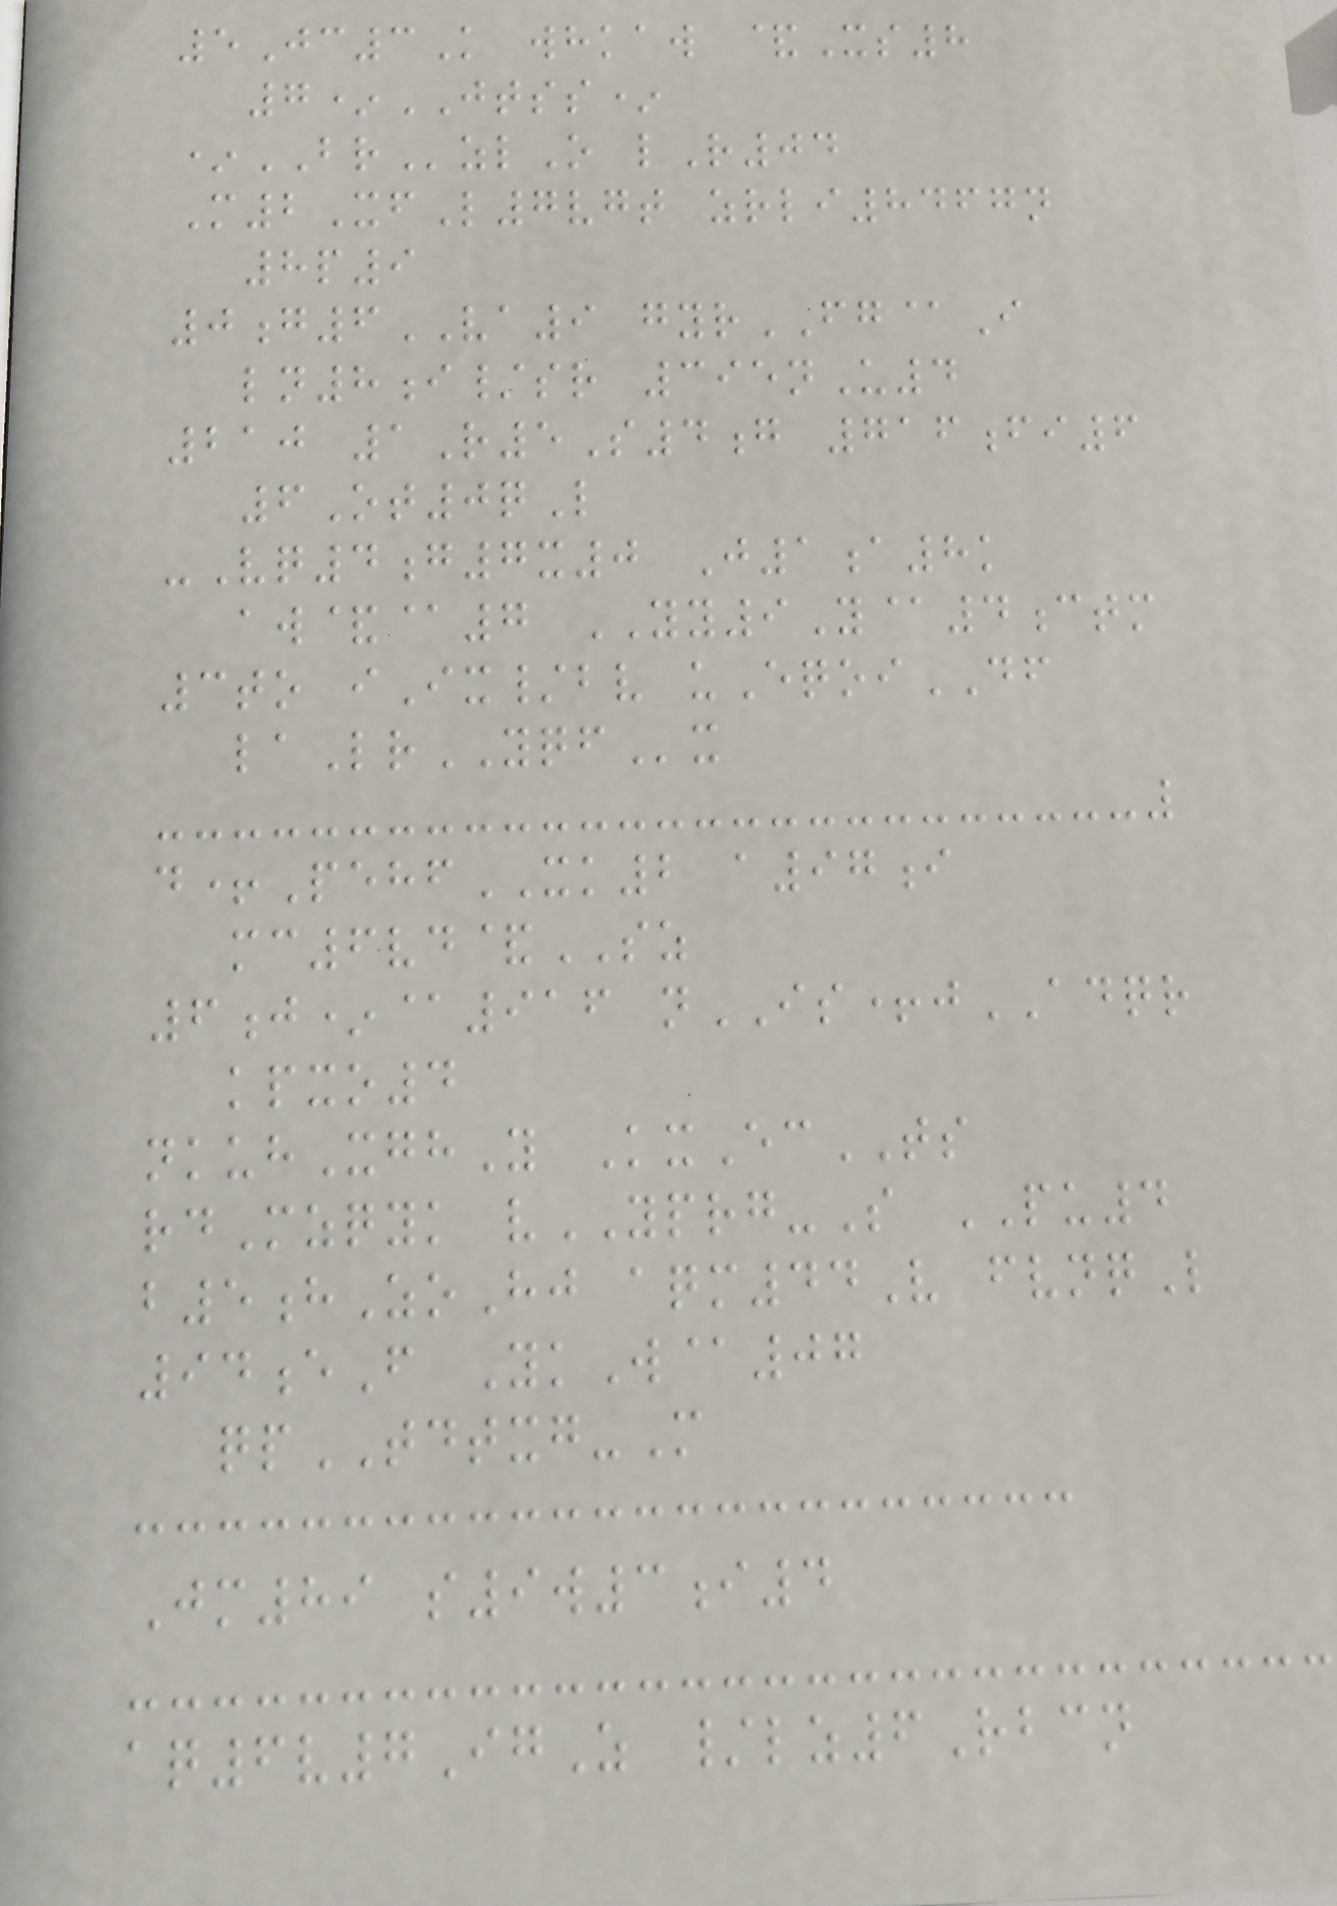5Jc3K whkaw &Xs8
7*JTSS*
*BRzlO lR04
M2XfL7vgt zrli8467n
8p9
0g6VA9 gyrFG@I
ln8i/sr 395nU4
210 1R5S4g 716fi6
6Ot0qL
-Vq4g7x0 J1a8k
aw&@7 YY9Y@4ctm
3to iIx/bv uEqoiDF
laLrYQFx
d+PehfXK2 a97i
mc6vd&SZ
6j*@916 nIS+jADQR
kpxo4
nkuhXghY KxEcTS
rdMzqyk vYPRG-S PU4
b5hZoHj aqm44V fvnqL
94eF YkW@07
qpTDTXG-M
Jm89 s9w3i4
aq6v7IgZ /lz6Rbcn
